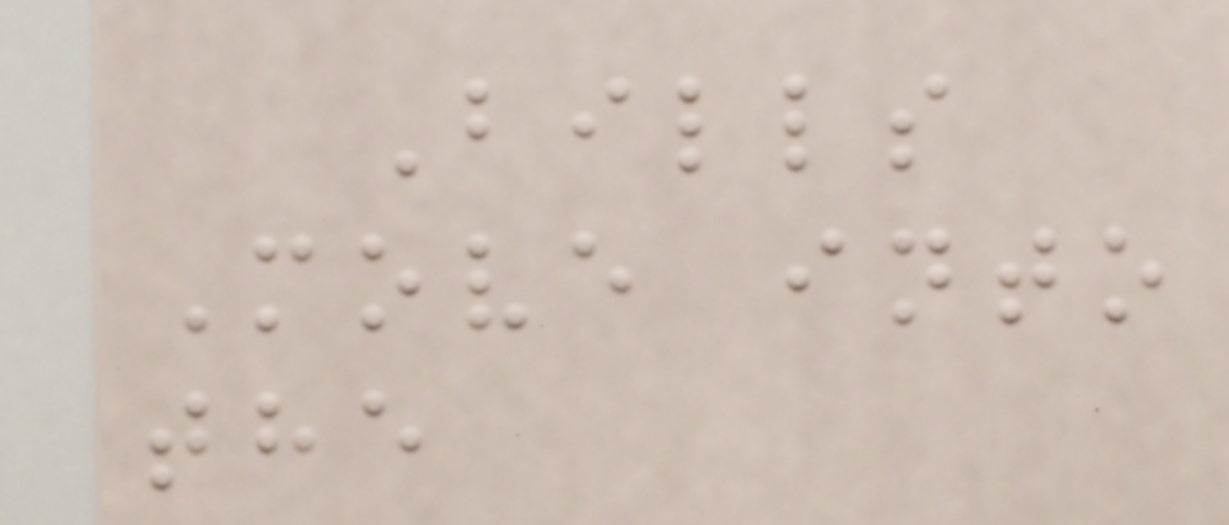Bills
Move into
the
